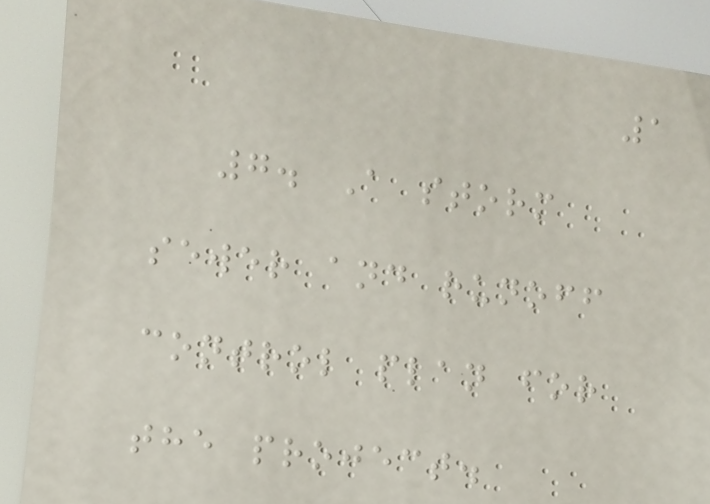1
7. A storm
sewer and runoff
control plan for
the project.
